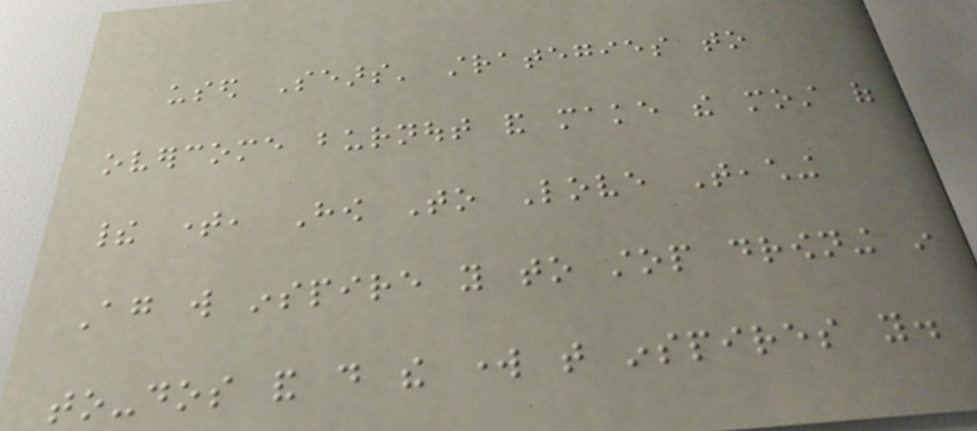used Sears' strategies to
overcome burnout and make the most of
their time, How To Love Teaching
Again will inspire you to stop drowning in
to-dos and do the work that inspires you.
